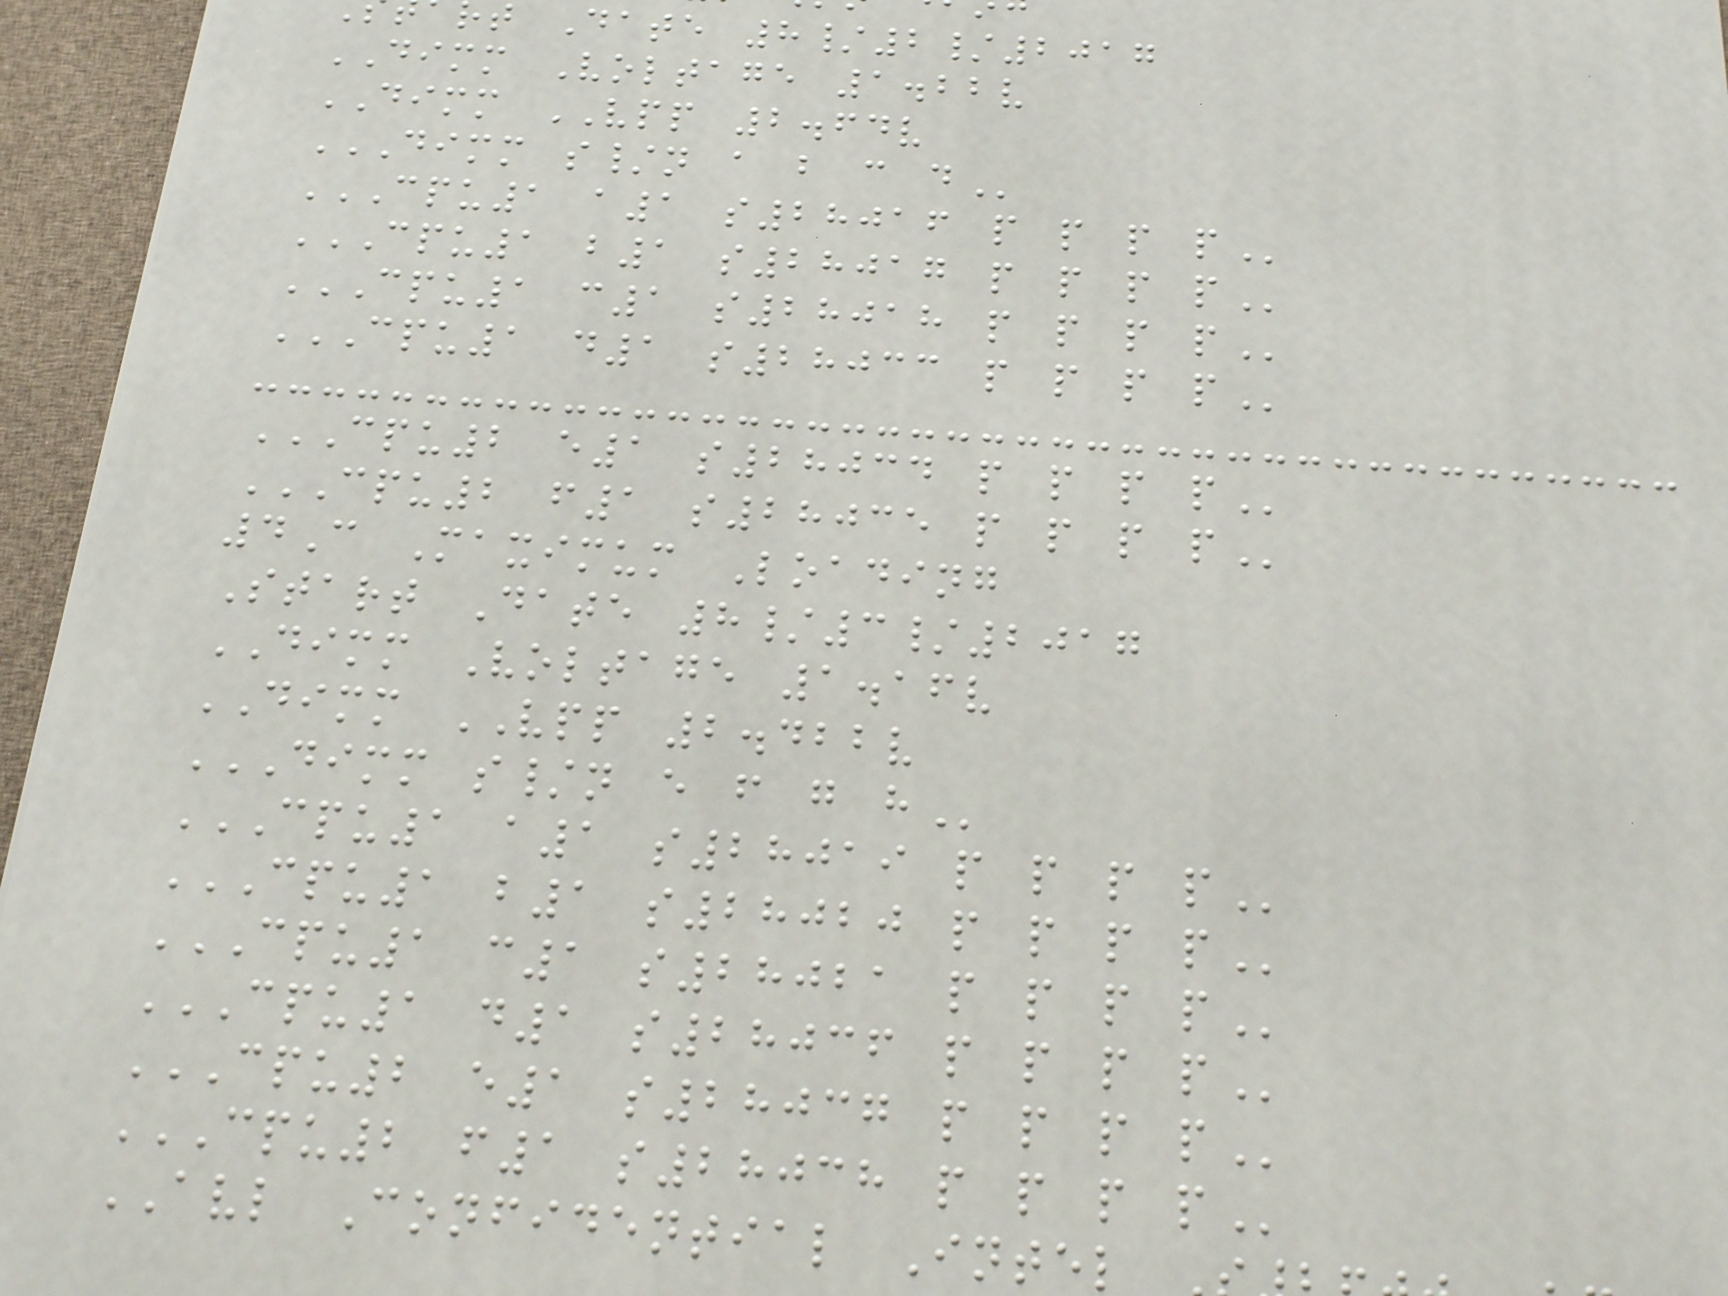t Date 8/2/2017
DIMM Voltage 1.22v
DIMM VPP 2.64v
DIMM S/N A B C D
CPU1 A1 S28016 P P P P
CPU1 B1 S28017 P P P P
CPU1 C1 S28018 P P P P
CPU1 D1 S28033 P P P P
CPU2 E1 S28034 P P P P
CPU2 F1 S28035 P P P P
4C Maximum Loading
Start Date 8/3/2017
DIMM Voltage 1.16v
DIMM VPP 2.422v
DIMM S/N E F G H
CPU1 A1 S28019 P P P P
CPU1 B1 S28020 P P P P
CPU1 C1 S28021 P P P P
CPU1 D1 S28036 P P P P
CPU2 E1 S28037 P P P P
CPU2 F1 S28038 P P P P
AVL Confidential Intel
